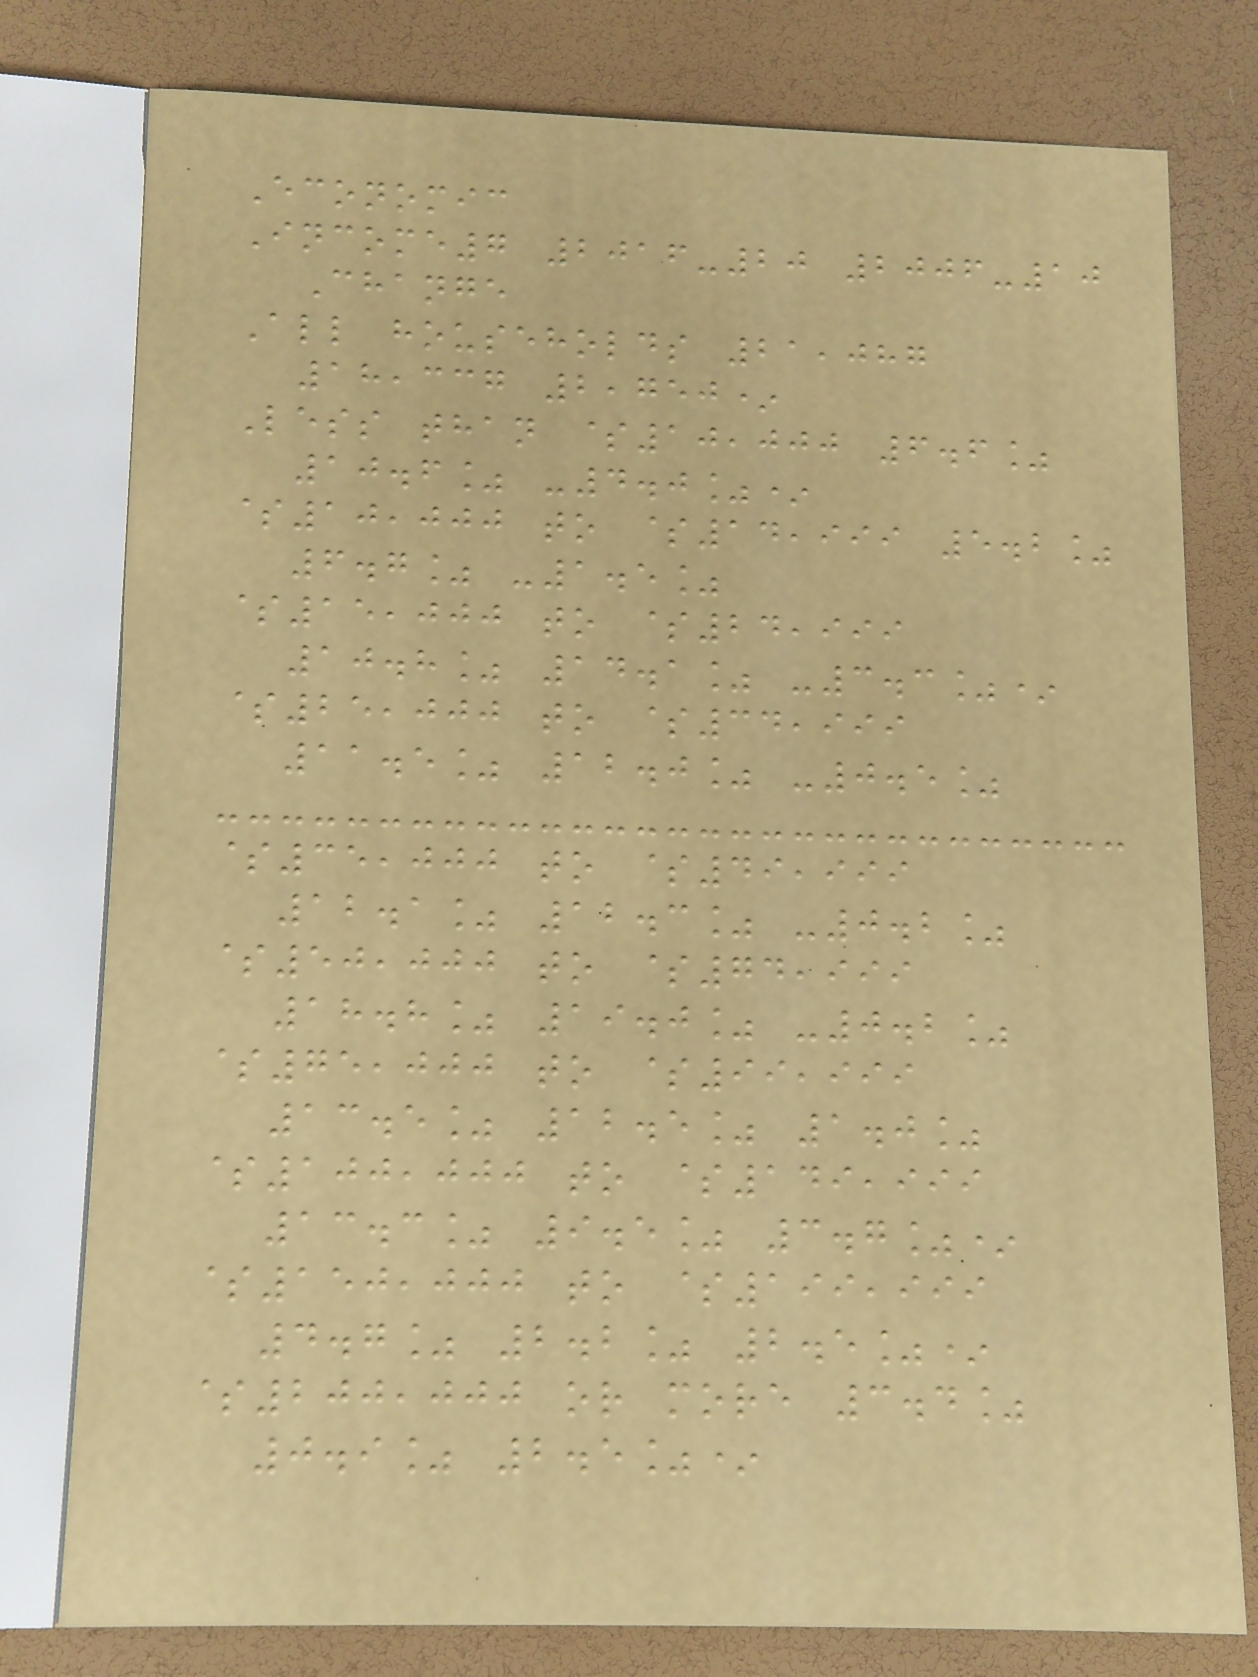Economic
Income7 2016-20 2006-10
Change
All households 21,087
18,337 2,750*
Less than $10,000 6.6%
10.6% -4.0%*
$10,000 to $14,999 5.2%
6.7% -1.5%
$15,000 to $24,999
10.8% 14.1% -3.3%*
$25,000 to $34,999
11.5% 12.0% -0.5%
$35,000 to $49,999
12.1% 12.3% -0.2%
$50,000 to $74,999
18.8% 19.0% -0.2%
$75,000 to $99,999
13.5% 12.5% 1.0%
$100,000 to $149,999
13.3% 9.5% 3.7%*
$150,000 to $199,999
4.7% 2.2% 2.5%*
$200,000 or more 3.4%
0.9% 2.5%*
